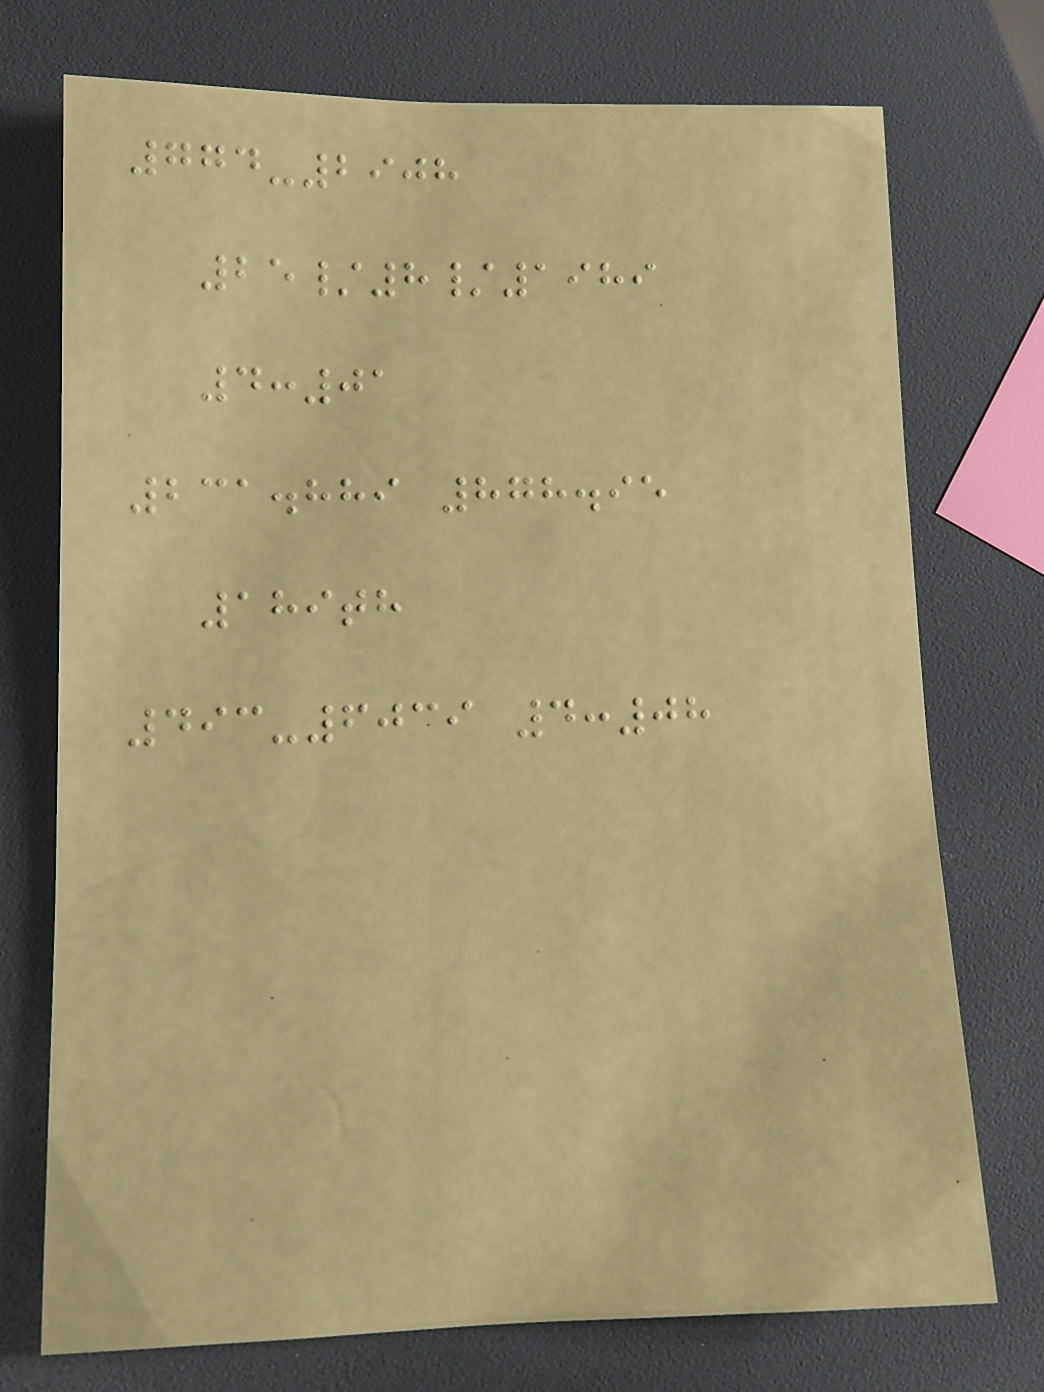774-2908
25/8/1989
4:01
231.889 878.95
189th
493-6039 4:08
